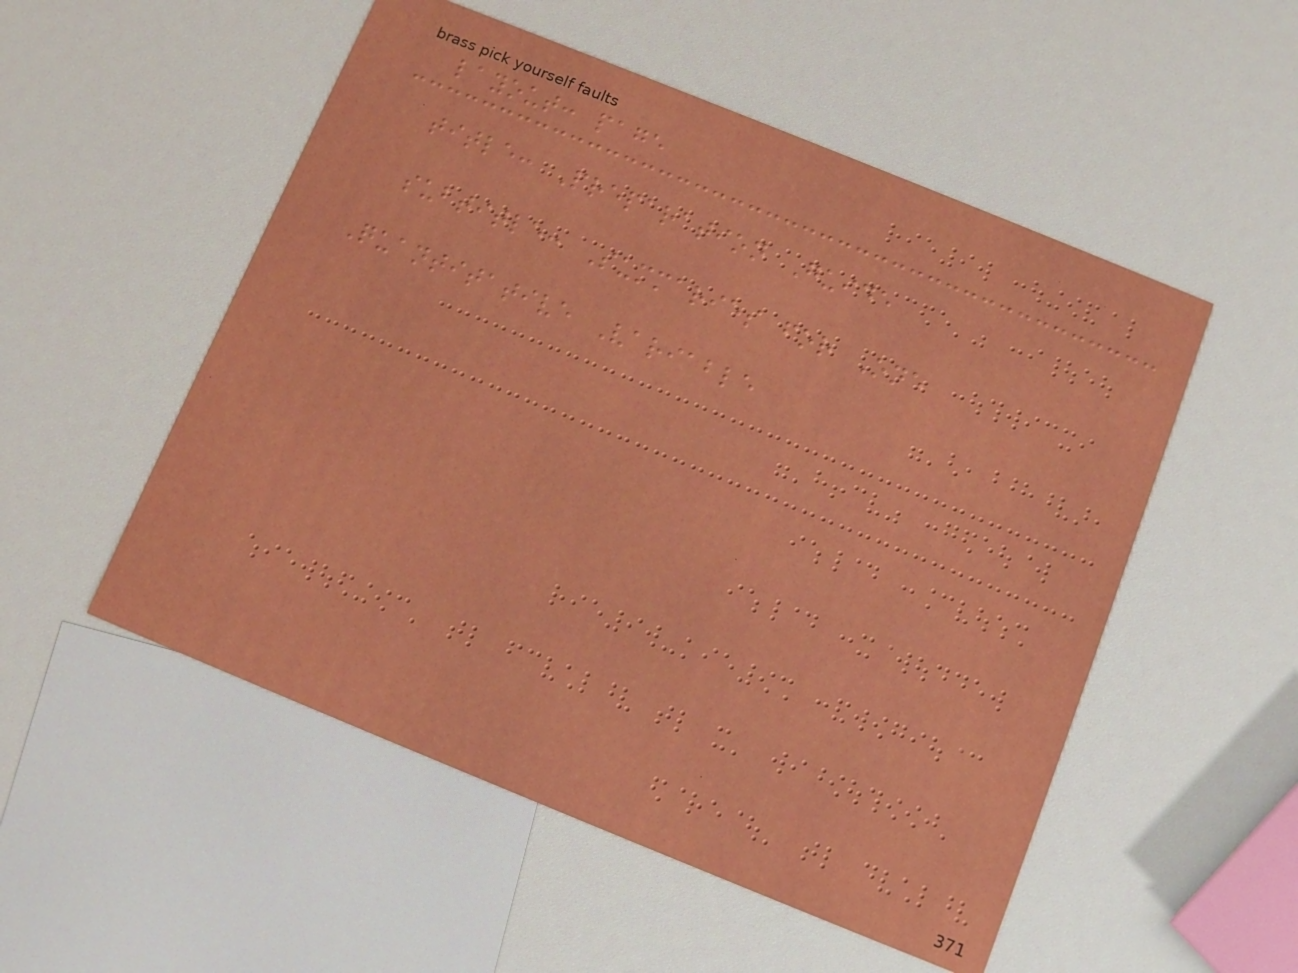layout: page
title: Preparation Guide
subtitle: Summaries for One
Quantitative Variable
